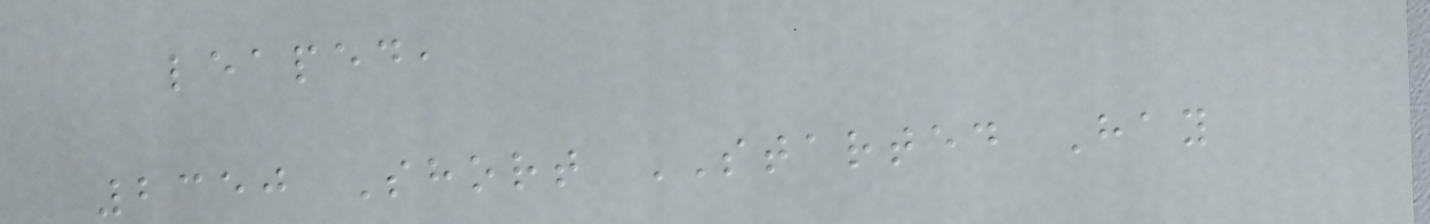leaped,
2350 Short STARTED Hay
